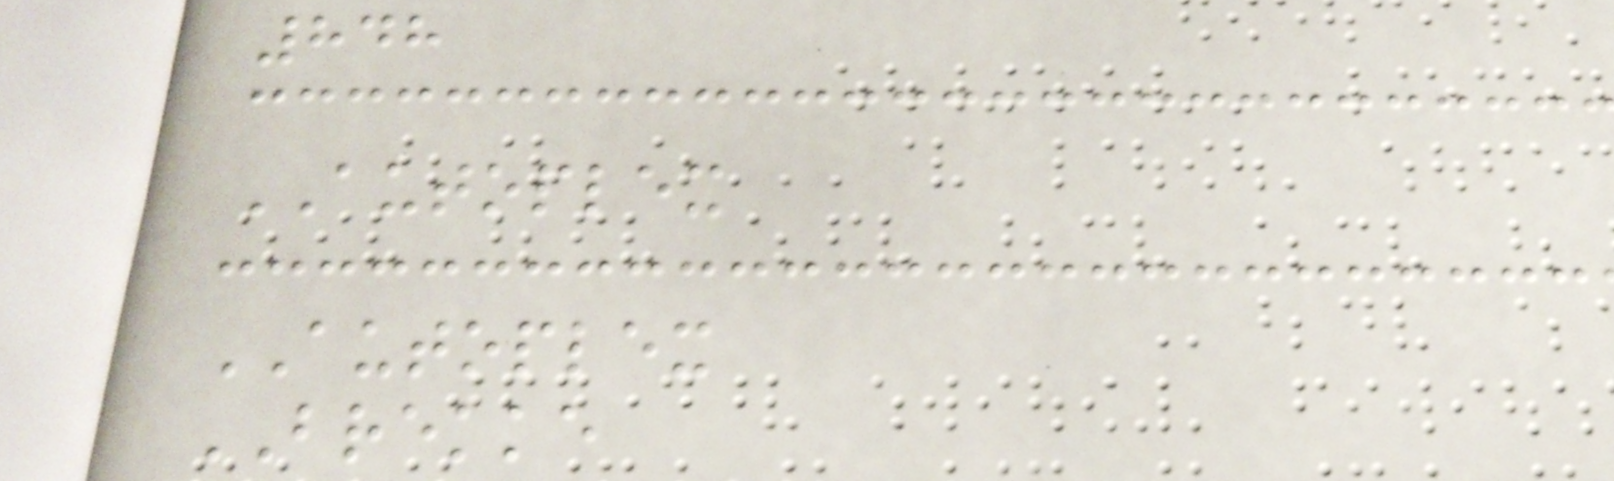848
AUTOPLEX
AUTOPLEX
BREKKE
